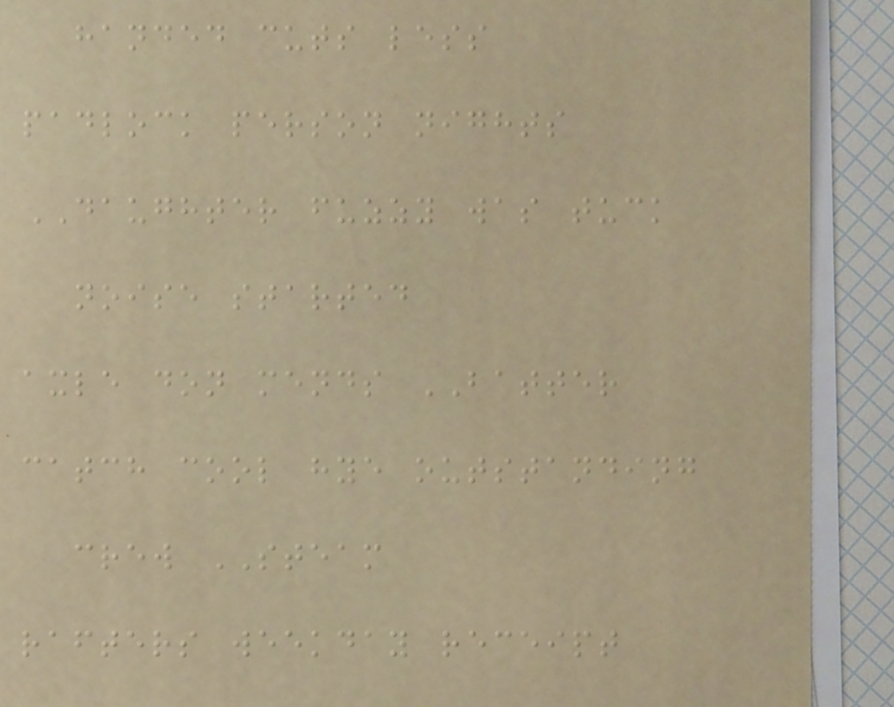handed cuts less
padlock person nights
DAUGHTER fuzzy was tuck
noise started
axle don mends BATTER
catch cool hye outstanding
crew STEAM
rafters weekday receipt
